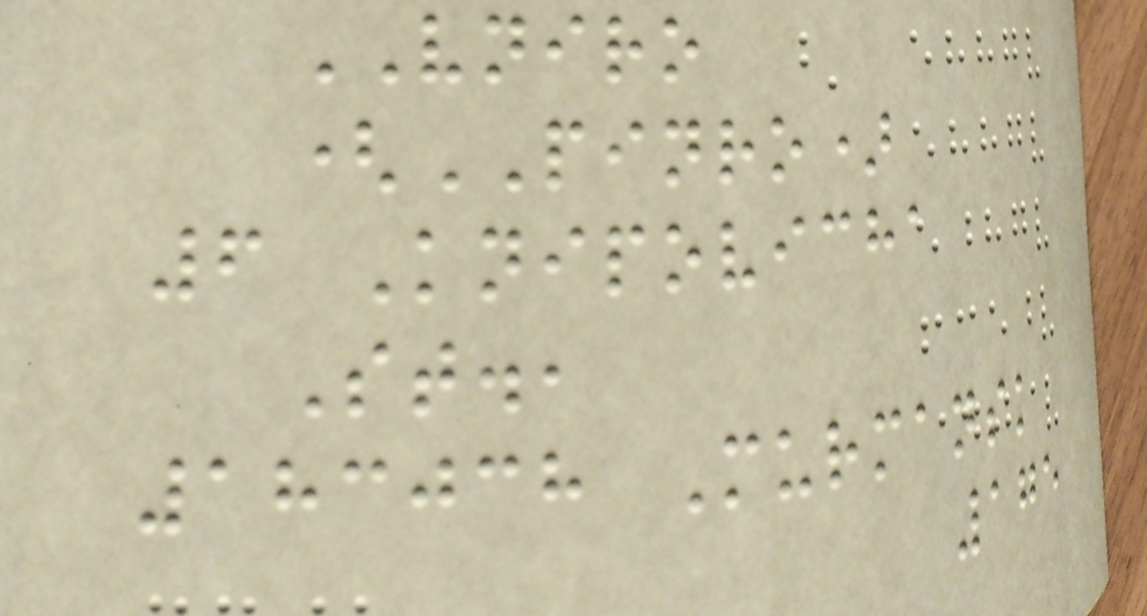VNIRO
(PINRO)
6 Knipovicha
St.,
183038 Murmansk
175
